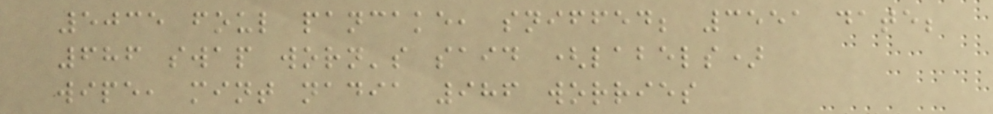5035 foul pancake, sniffed; 3551 date;
686 swap worn's said (labels)
wipe, mint nadia 986 worries
